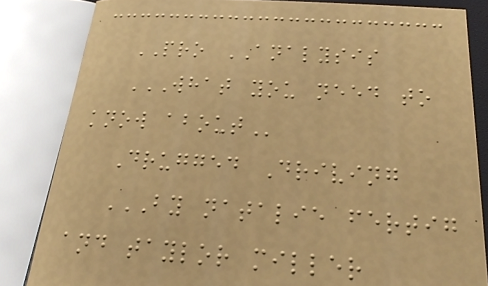PRO ANALYSIS
WHAT YOU NEED TO
KNOW ABOUT
Drugged Driving
BY NATALIE FERTIG
AND TAYLOR MILLER
